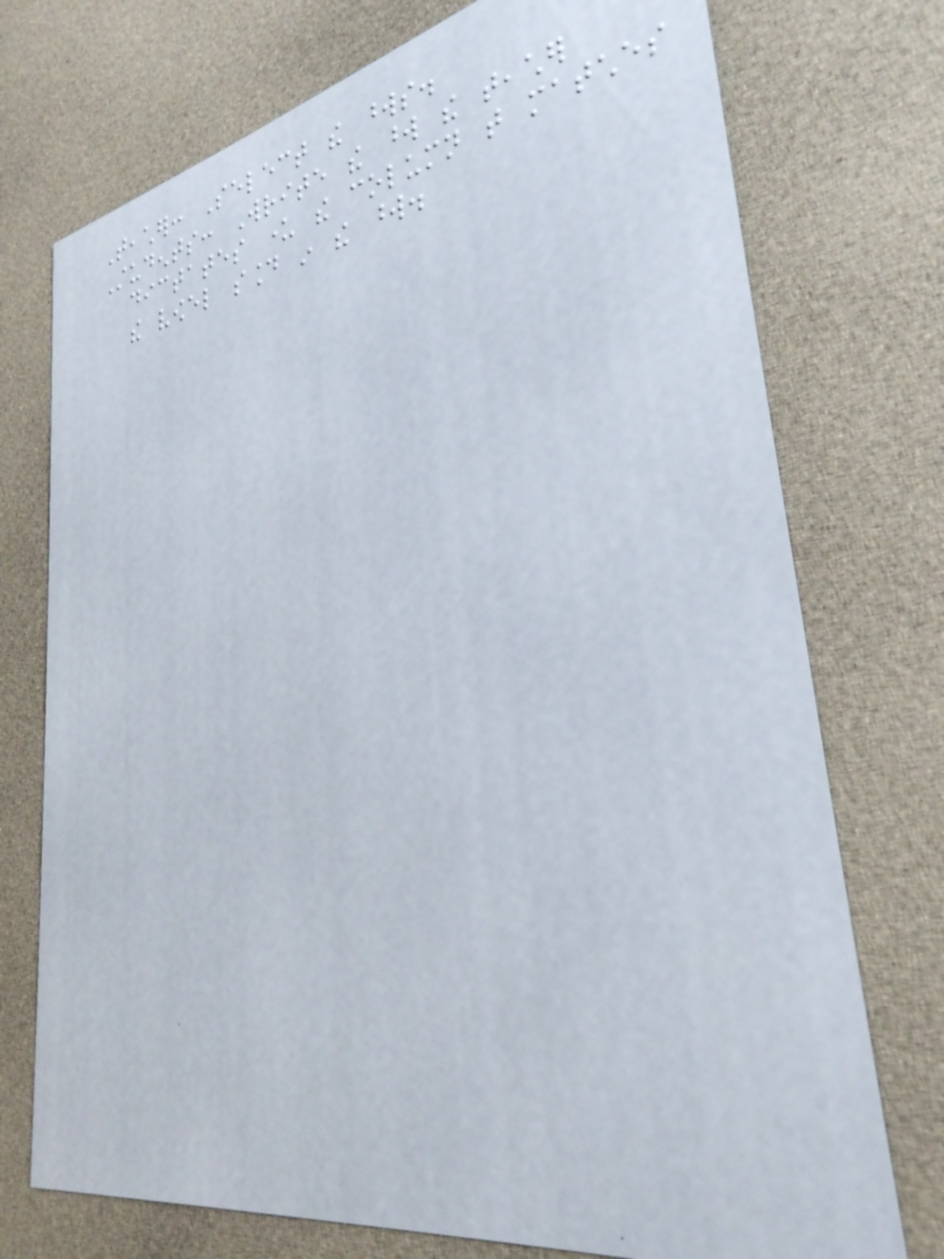Teacher: Select the words.
Students: Write the word the teacher
dictates under the column that matches
the vowel sound in the word.
